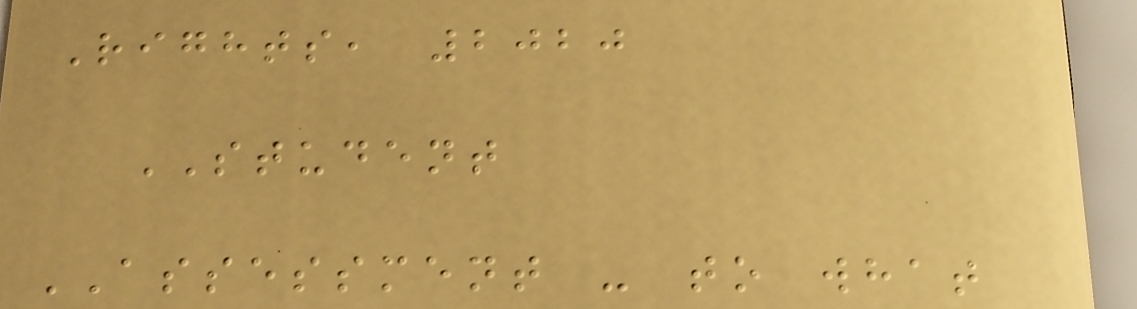Rights, 2020
STUDENT
ASSESSMENT - to what
